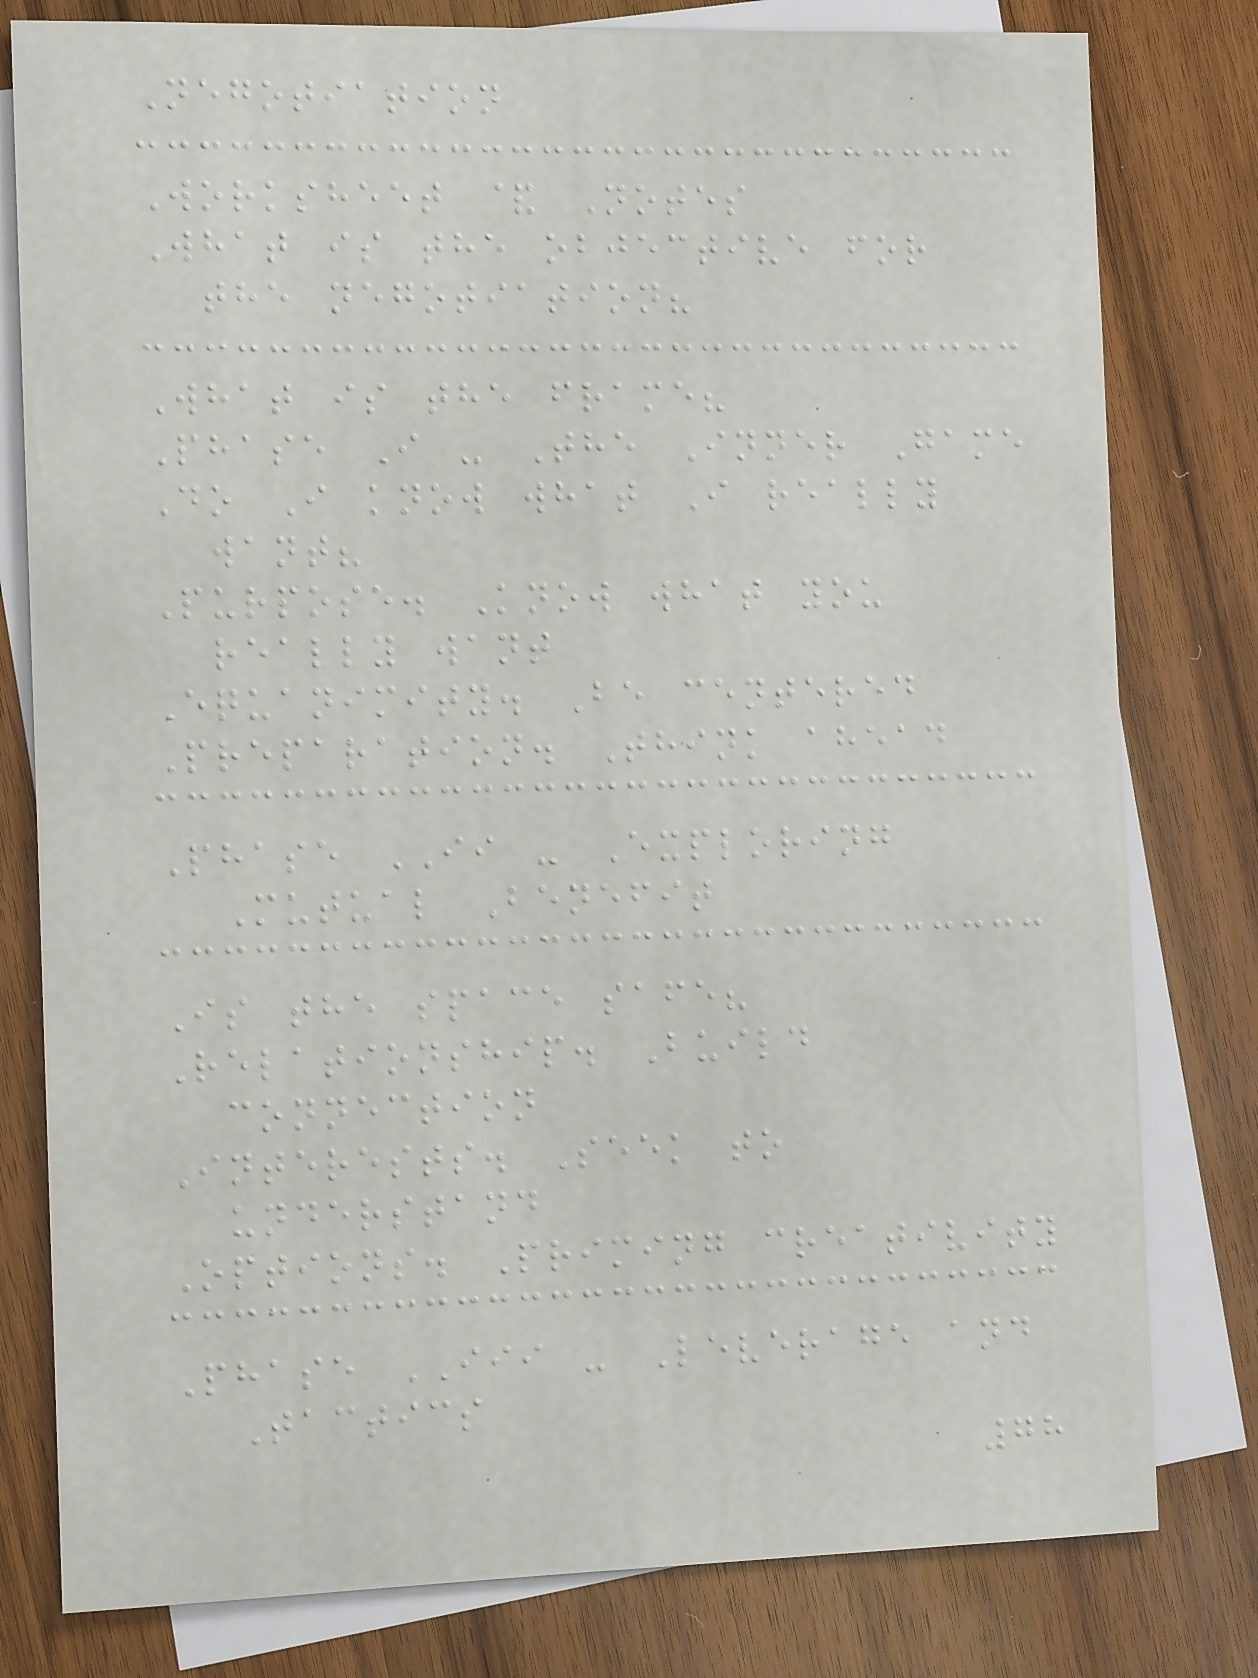Negotiation
Worksheet & Notes
What is the objective for
the negotiation?
What is the frame?
Phase I - The Inner Game
Do I know what I really
want?
Purpose. Know what you
really want
Equanimity. Be centered
Preparation. Think ahead
Phase II - Exploring
Mutual Benefit
Is the space safe?
Relationship. Build
connection
Interests. Seek to
understand
Options. Priming creativity
Phase III - Leverage and
Tactics
78
